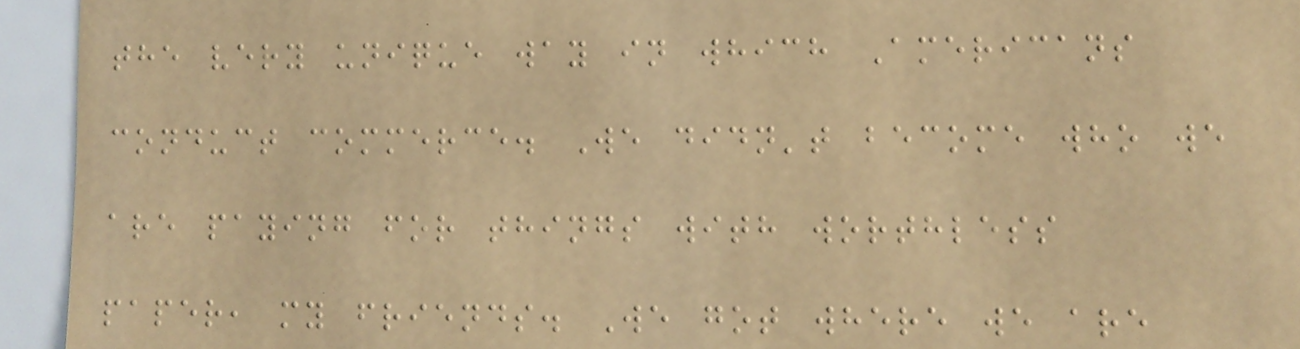the very unique way in which Americans
conduct commerce. We didn't become who we
are paying for things with worthless
paper, my friends. We got where we are
